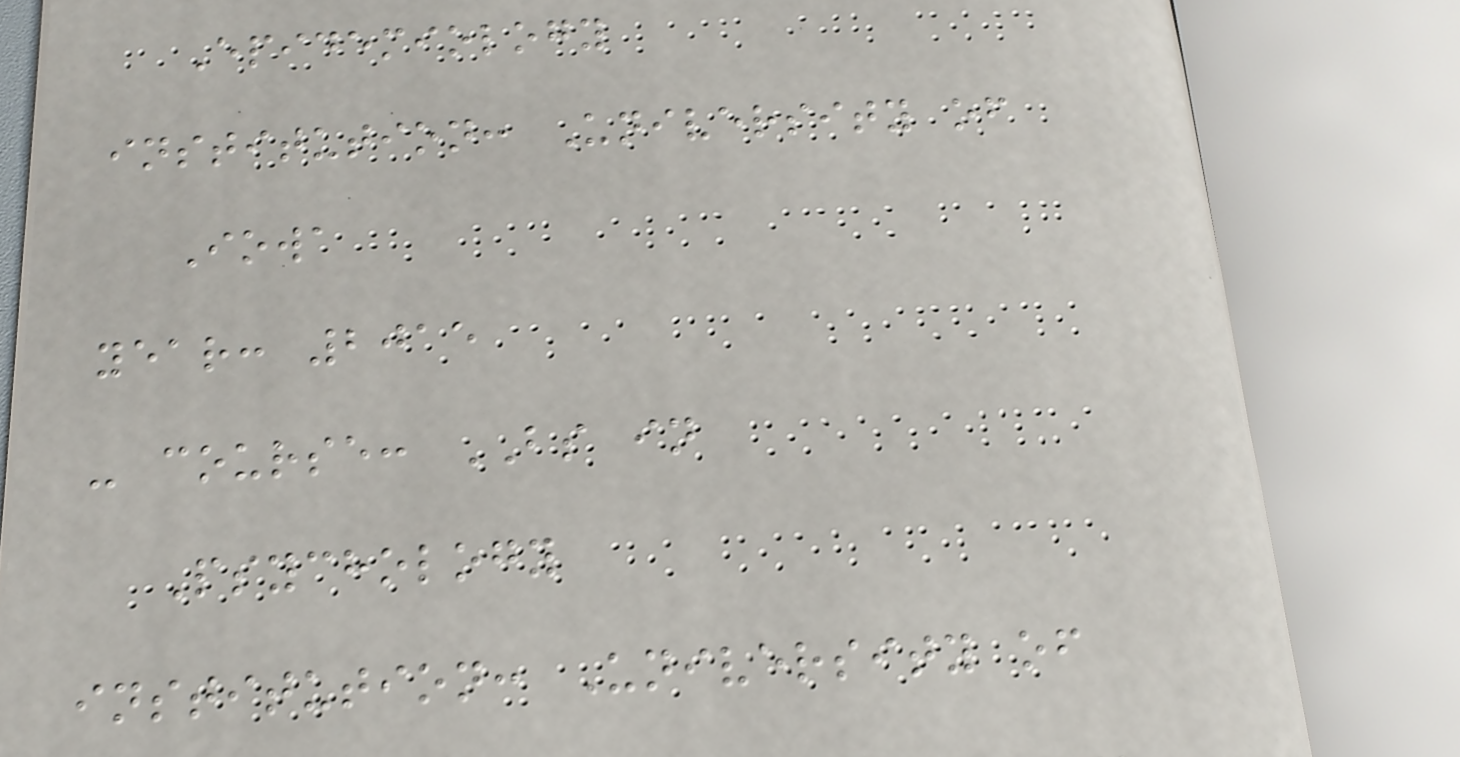Epidemiology
institution: University of
Iowa
year: 2015
- course: BS in
Psychology
institution: University of
